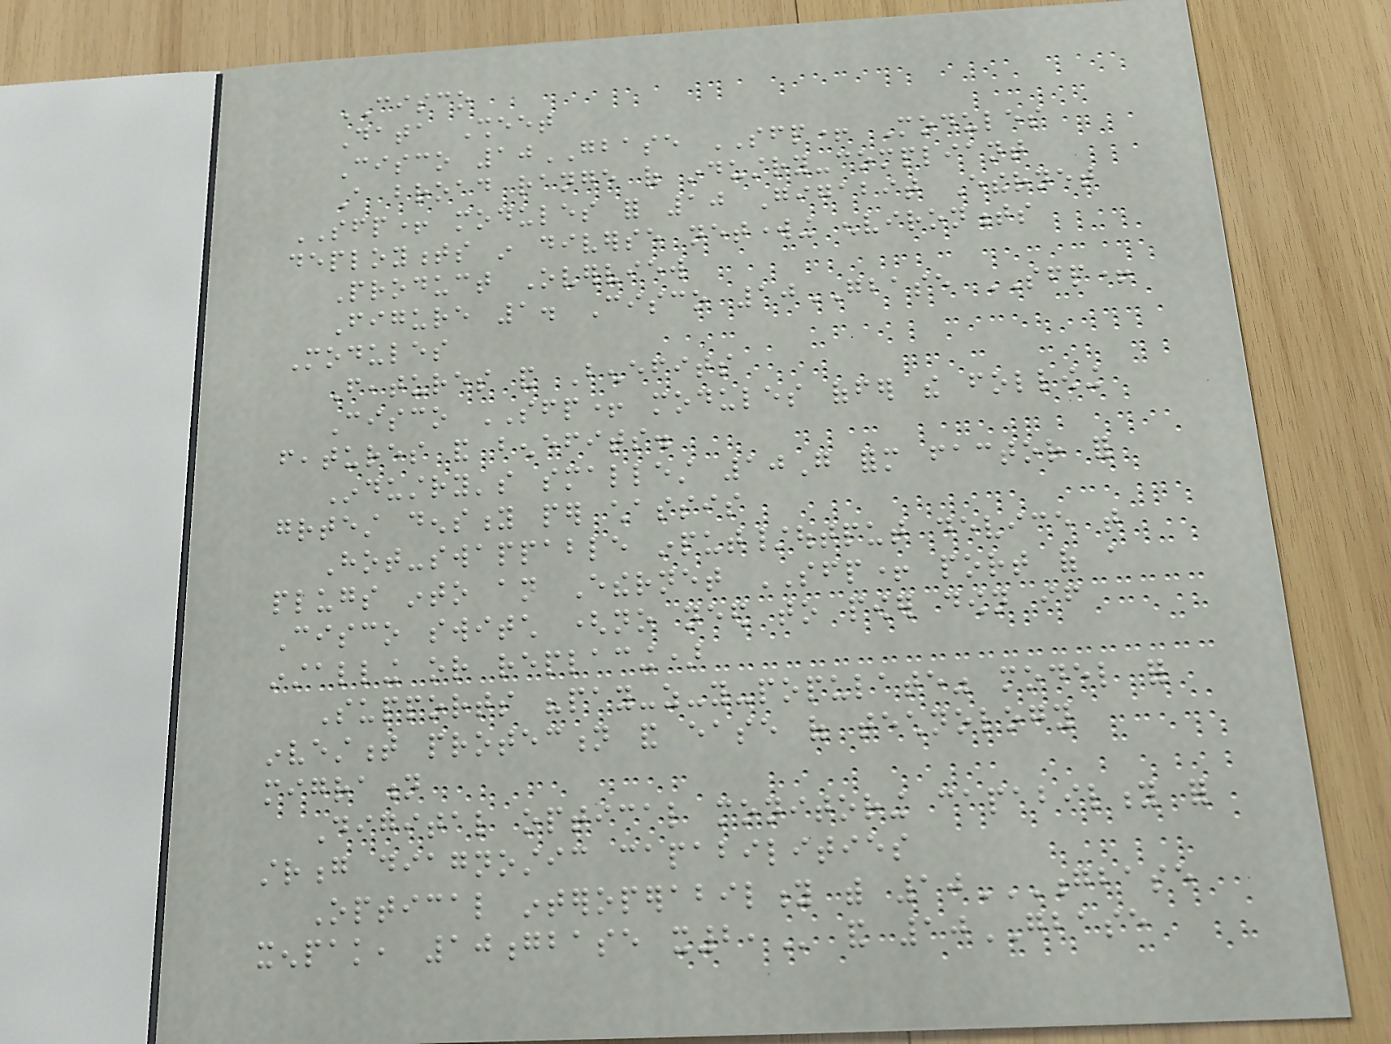CISCO
Data Sheet
Cisco 10GBASE SFP+ Modules
A broad range of industry-compliant
SFP+ modules for 10 Gigabit Ethernet
deployments in diverse networking environments
Product Overview
Figure 1. Cisco 10GBASE SFP+
Modules
Features and Benefits
Cisco SFP+ modules offer the following
features and benefits.
Industry's smallest 10G form factor for
greatest density per chassis
Hot-swappable input/output device that
plugs into an Ethernet SFP+ port of a
Cisco switch (no need to power down if
installing or replacing)
Supports "pay-as-you-populate" model for
investment protection and ease of technology
migration
Digital optical monitoring capability for
strong diagnostic capabilities
Optical interoperability with 10GBASE
XENPAK, 10GBASE X2, and 10GBASE
